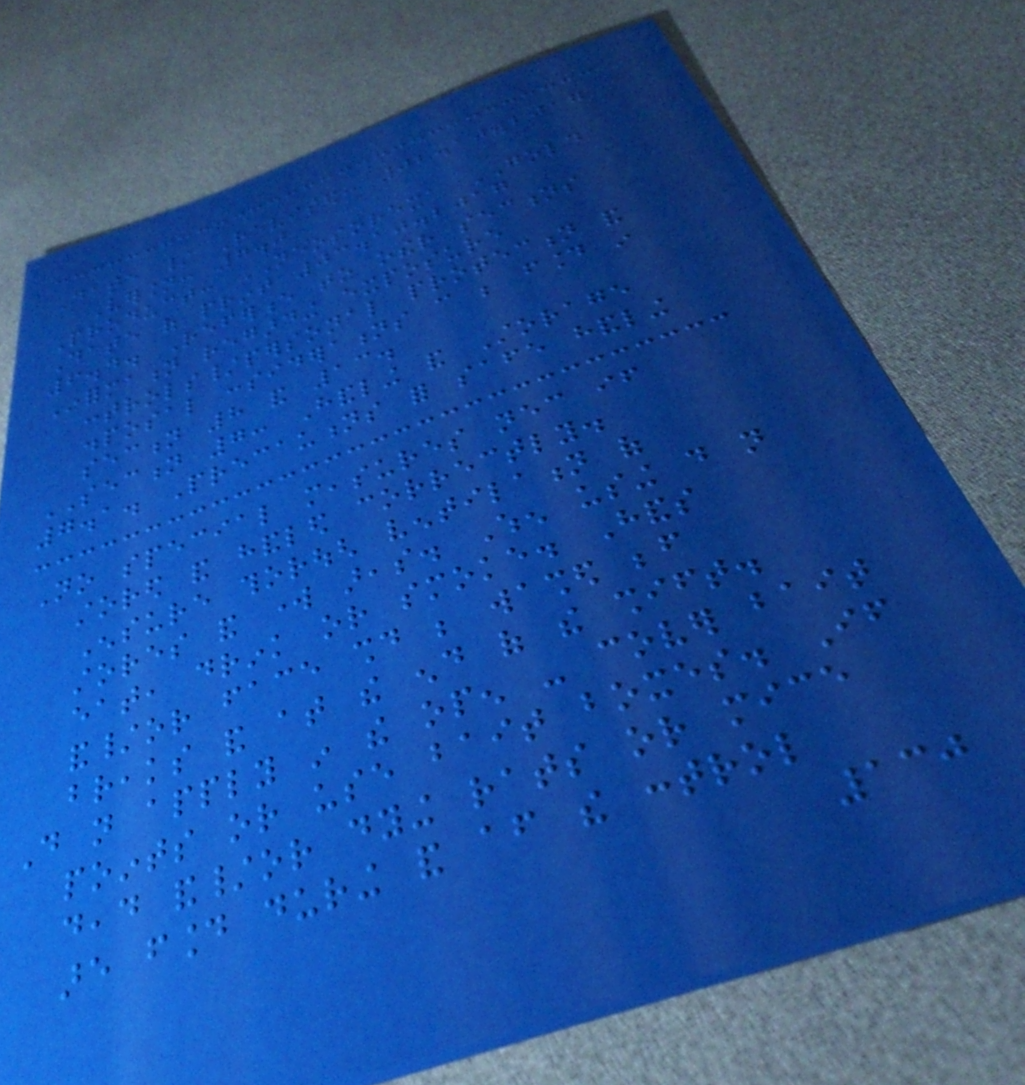Date / Revised: 02.10.2017
Version: 7.0
Product: NEOSOREXA GOLD
Date of print 03.10.2017
6.4. Reference to other sections
Information regarding exposure
controls/personal protection and
disposal considerations can be found in
section 8 and 13.
SECTION 7: Handling and Storage
7.1. Precautions for safe handling
No special measures necessary if
stored and handled correctly.
Ensure thorough ventilation of
stores and work areas. When using do not
eat, drink or smoke. Hands
and/or face should be washed before
breaks and at the end of the shift.
Do not apply in the open - cover bait
points or use bait boxes. If
dead and/or dying rats or mice
are found during and after the control
130
